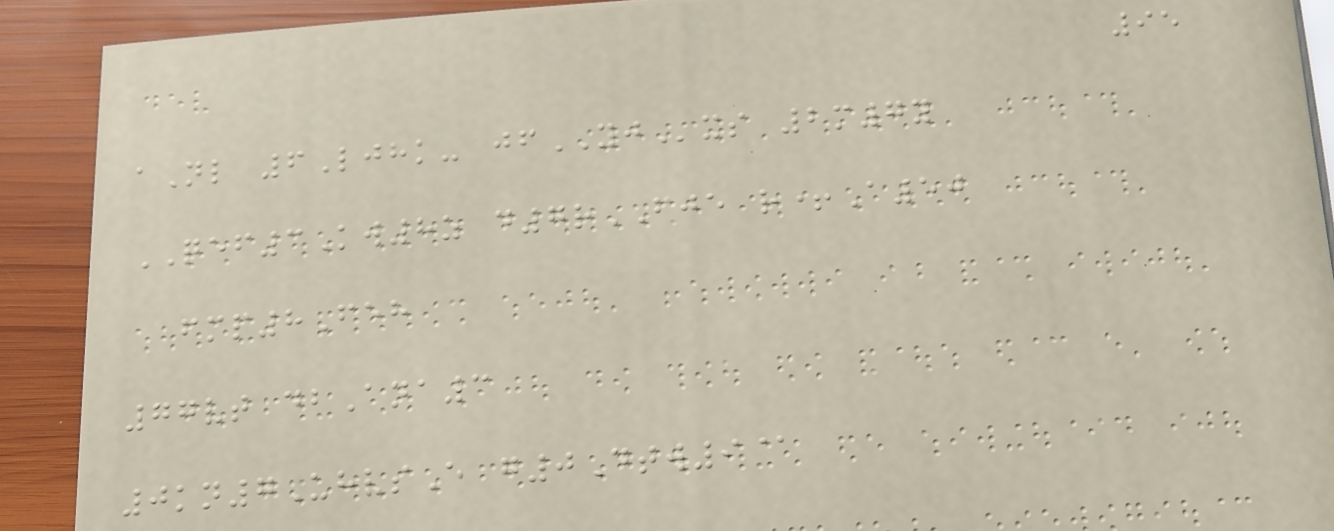95
aNl 6Ljhk- jfYJxs 2m7y
QEF3Kw8z d7rFJE r+A50
fmp8Feh
77vt dbAna3
0kn7UhvsE g0Dtw9@
